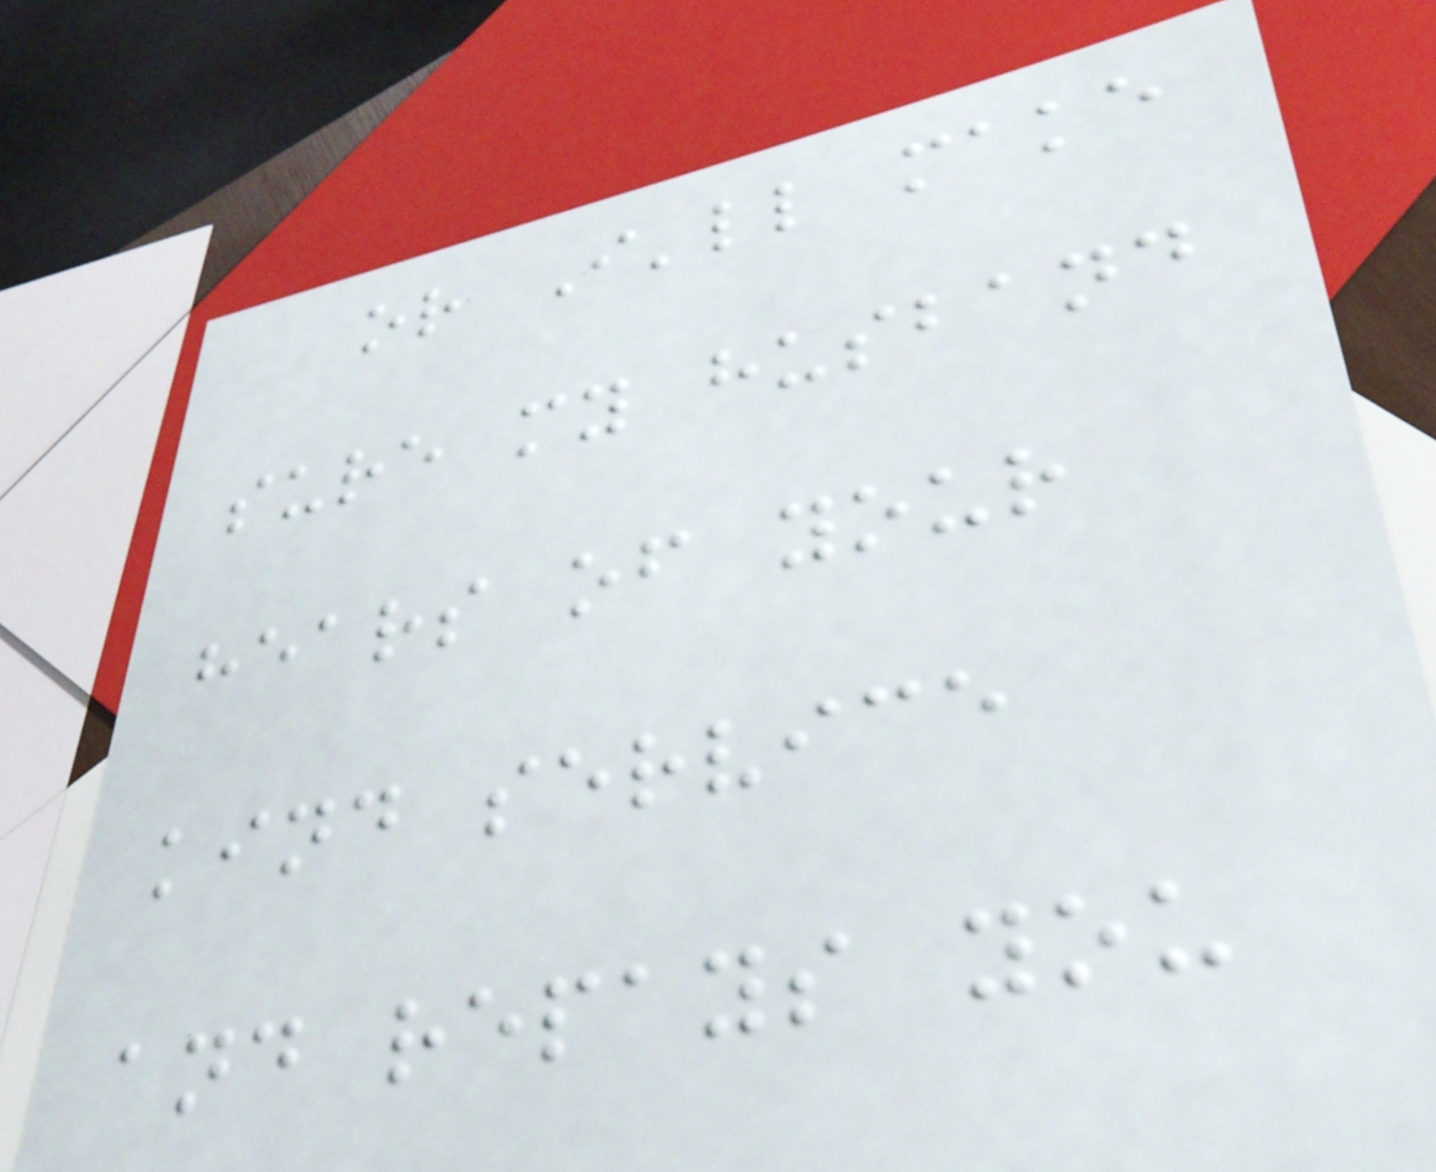or I'll make
sure my husband
hears of your
kind service
and repays you
